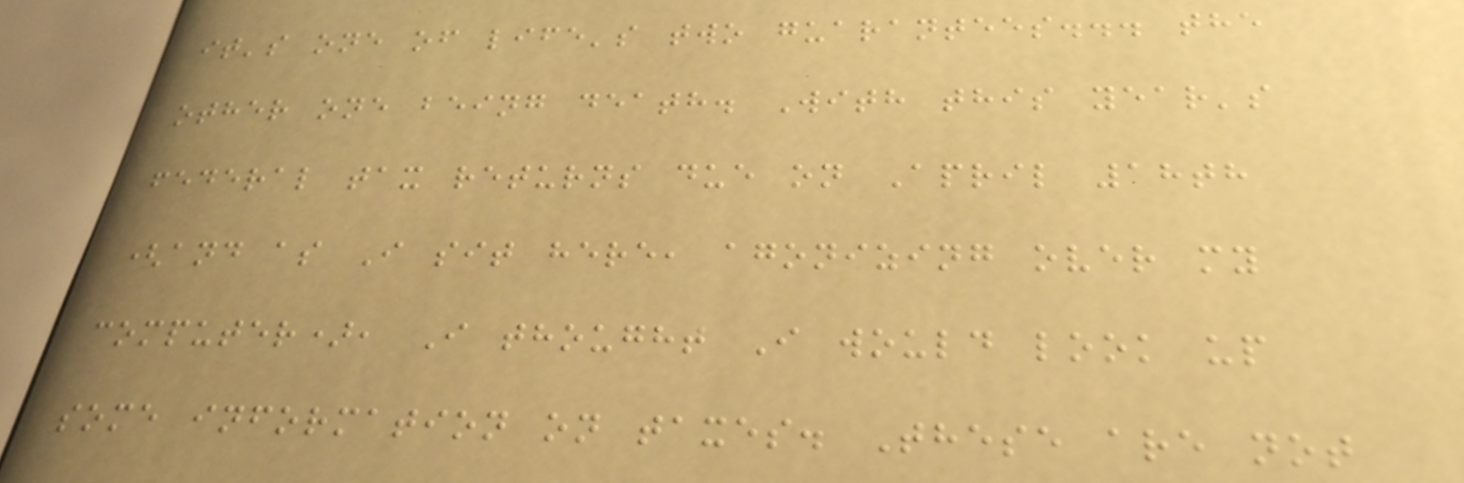it's one of life's two guarantees... the
other one being death. With this year's
federal tax returns due on April 18th
(and as I sit here, agonizing over my
computer), I thought I would look up
some information on taxes. These are not
